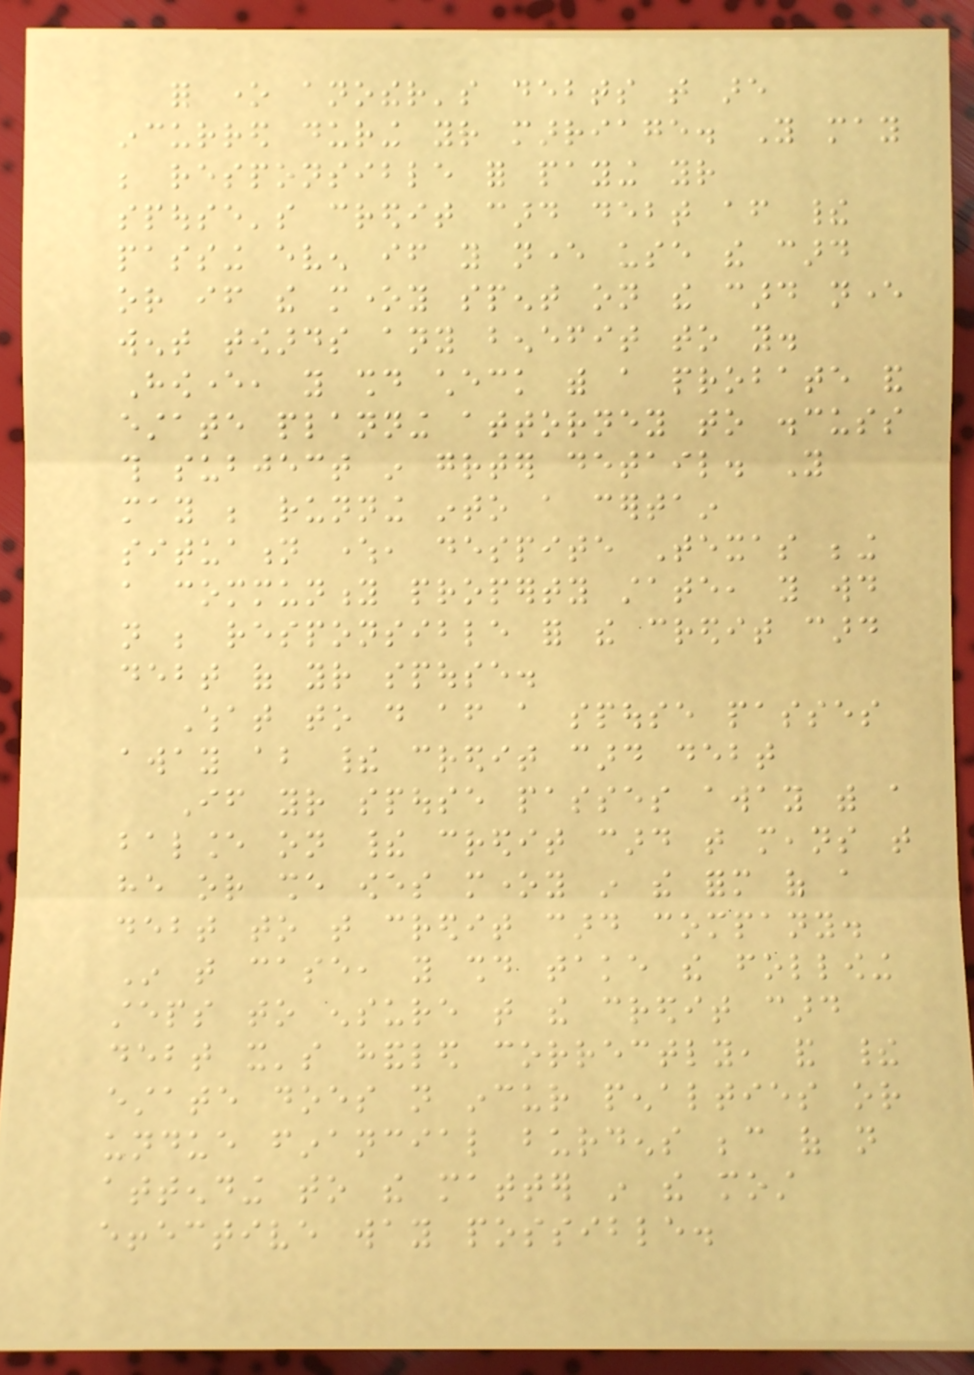for one another's debts that are
incurred during your marriage. You may
be responsible for paying your
spouse's credit card debt after their
passing even if you never use the card
or if the money spent on the card never
went towards any benefit to you.
However, you should check with a probate and
estate planning attorney to discuss
this subject in greater detail. You
may be running into a certain
situation where, despite Texas being
a community property state, you would
not be responsible for the credit card
debt of your spouse.
What to do after a spouse passes
away about their credit card debt
If your spouse passes away with a
balance on their credit card that means that
he or she owes money in the form of a
debt to that credit card company.
In that case, you should take the following
steps to ensure that the credit card
debt it's handled correctly, and their
estate does not incur penalties or
undue financial burdens because of not
attending to the matter in the most
effective way possible.
